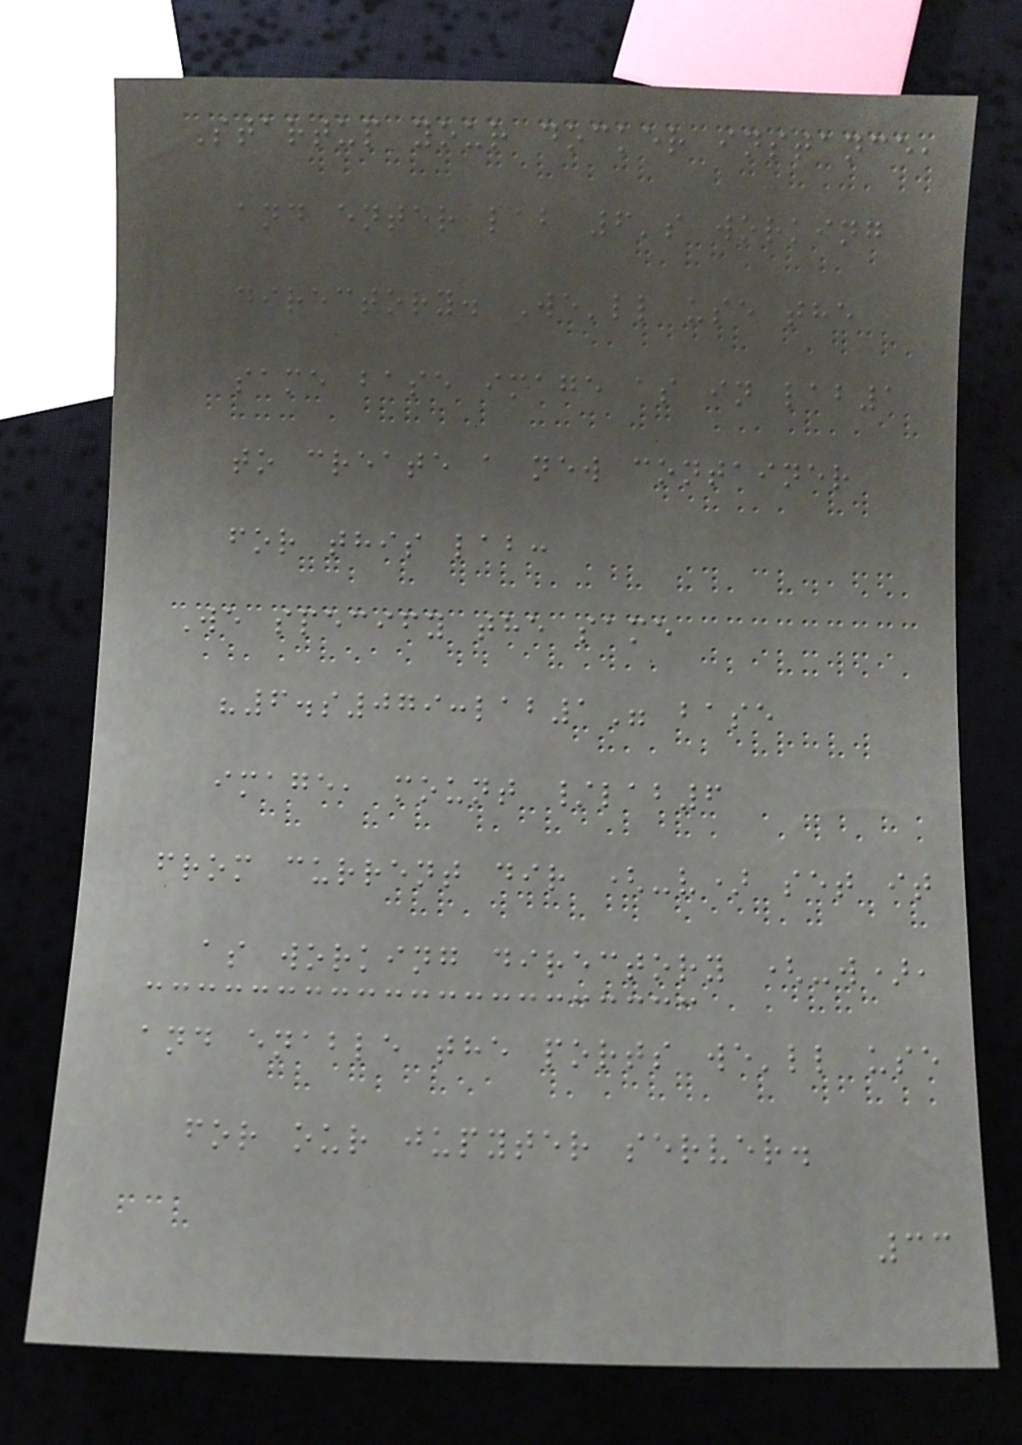Startup your docker instance,
and enter lab 6's working
directory. We'll use the
same base image as in lab1
to create a new container
for this lab:
We specify the same
"6.s079:lab1" base
image, mount /lab6
from current dir (-v) set it
as working directory (-w),
and enable the ports we'll use
for our jupyter server.
33
